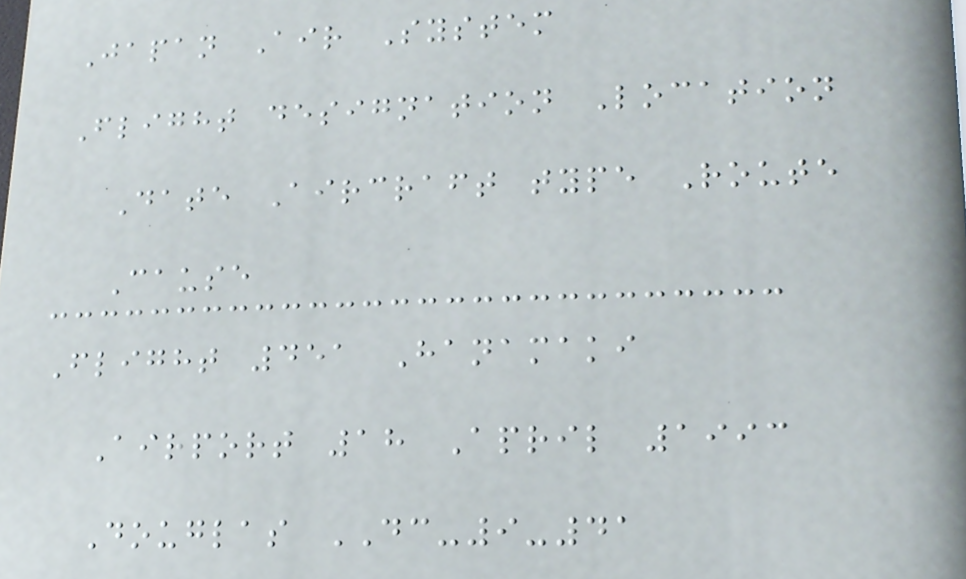Japan Air System
Flight designation Location
Date Aircraft type Route
Cause
Flight 451 Hanamaki
Airport 18 April 1993
Douglas DC-9-41
